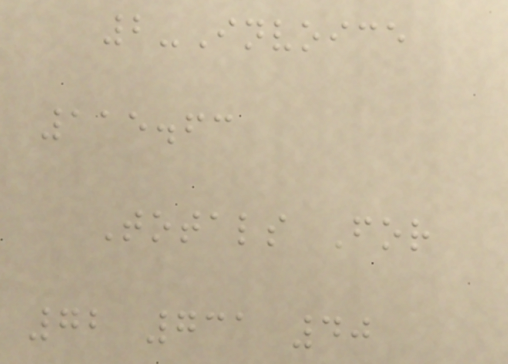2-Invoice
115.63
Totals For
72 731 40
